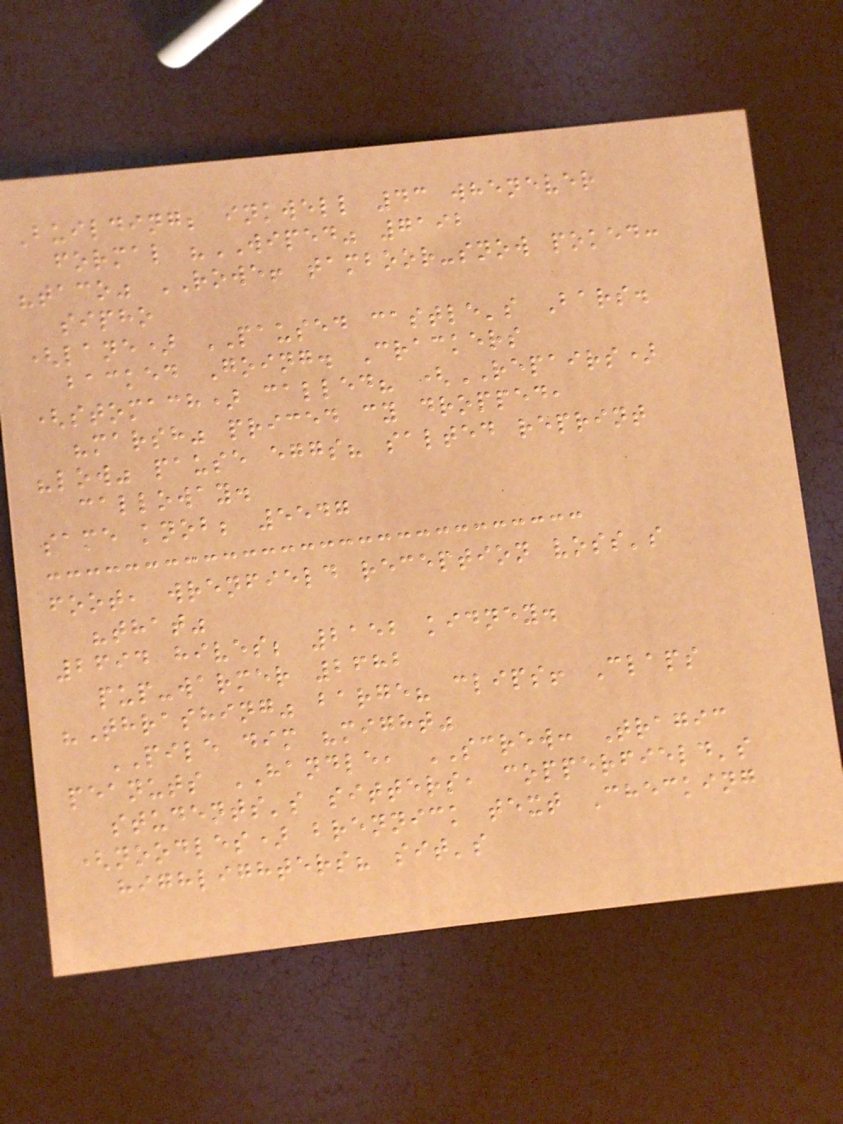Building; inkwell 43 whenever
formal "WIPED" 7192
"taco" ROWE! tamboor-snow poked:
sipho
(lane) PAUSED castle's Bars.
backed Going. Crackers
(stomach) called? (REPAIRS)
"marsh" priced cy dropped,
"low" pause eggs? salted reprint
calloway.
same knob; 5547
foot, wrenfield reception voss's
"that"
2694 hives; 2152 kidney.
pup-warmer 2682
"Thrashing" barge? clips! Claps
PILE dim "might"
peanuts HANDLE, SCREW: Tragic
students's sitters, copperfield's
(noodles) brennick text Checking
highlighters? sit's
